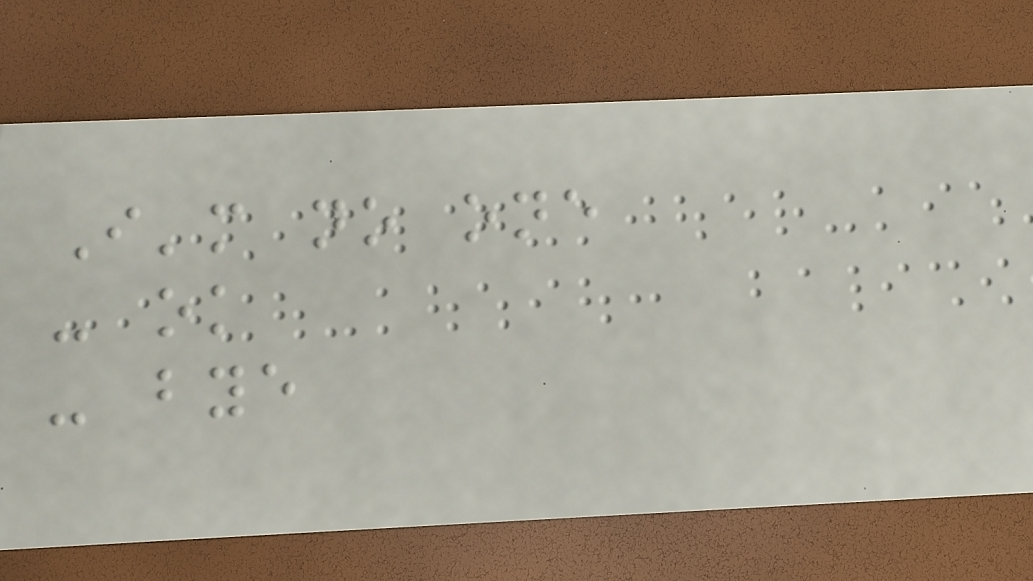I'm no one
- ok
- bye
